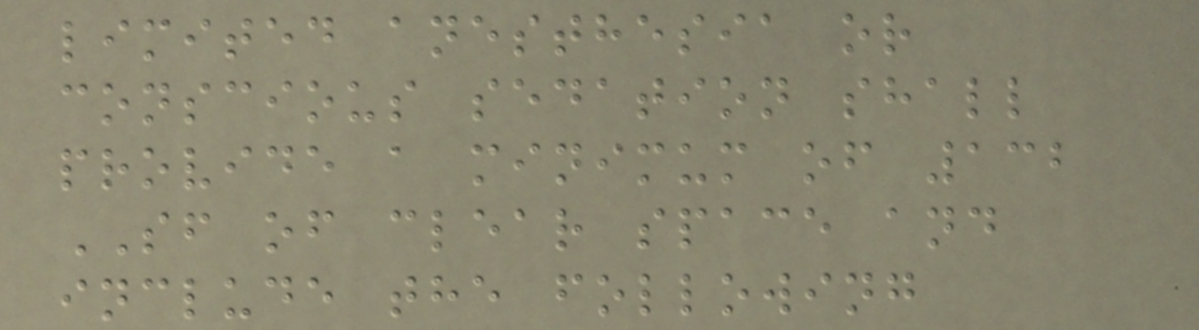limited anesthesia or
conscious sedation shall
provide a minimum of 132
SF of clear space and
include the following
